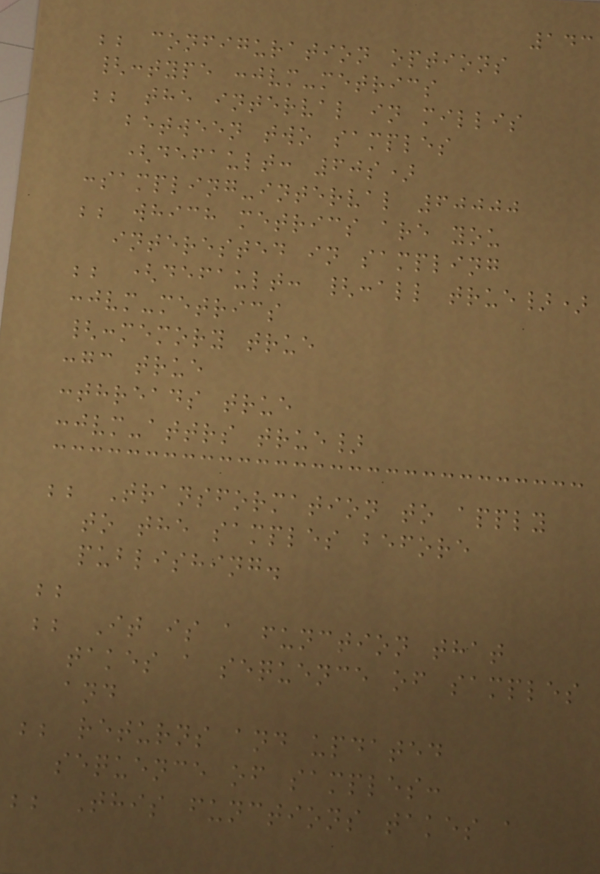143
;; configuration options
{:type :jvm-metrics
;; the interval in millis
between two samples
(default: 60s)
:sampling-interval 60000
;; which metrics are you
interested in sampling
;; (default: {:all true})
:jvm-metrics
{:memory true
:gc true
:threads true
:jvm-attrs true}
;; Transformation to apply
to the samples before
publishing.
;;
;; It is a function that
takes a sequence of samples
and
;; returns and updated
sequence of samples:
;; This functions takes a
